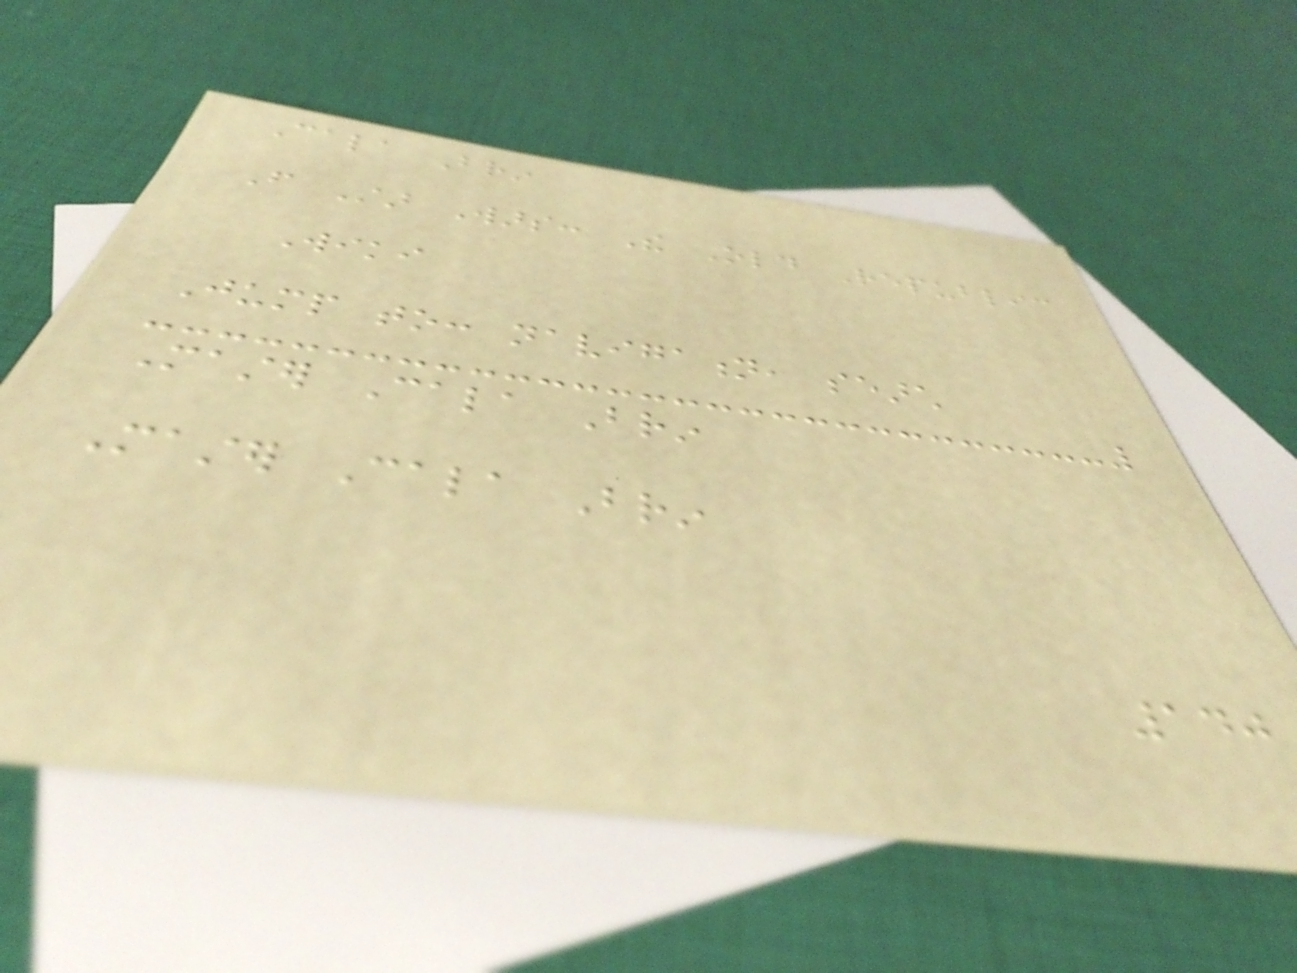Cala Brin
From Star Wars: The Old Republic
Wiki
Jump to: navigation, search
Master Cala Brin
Master Cala Brin
140
